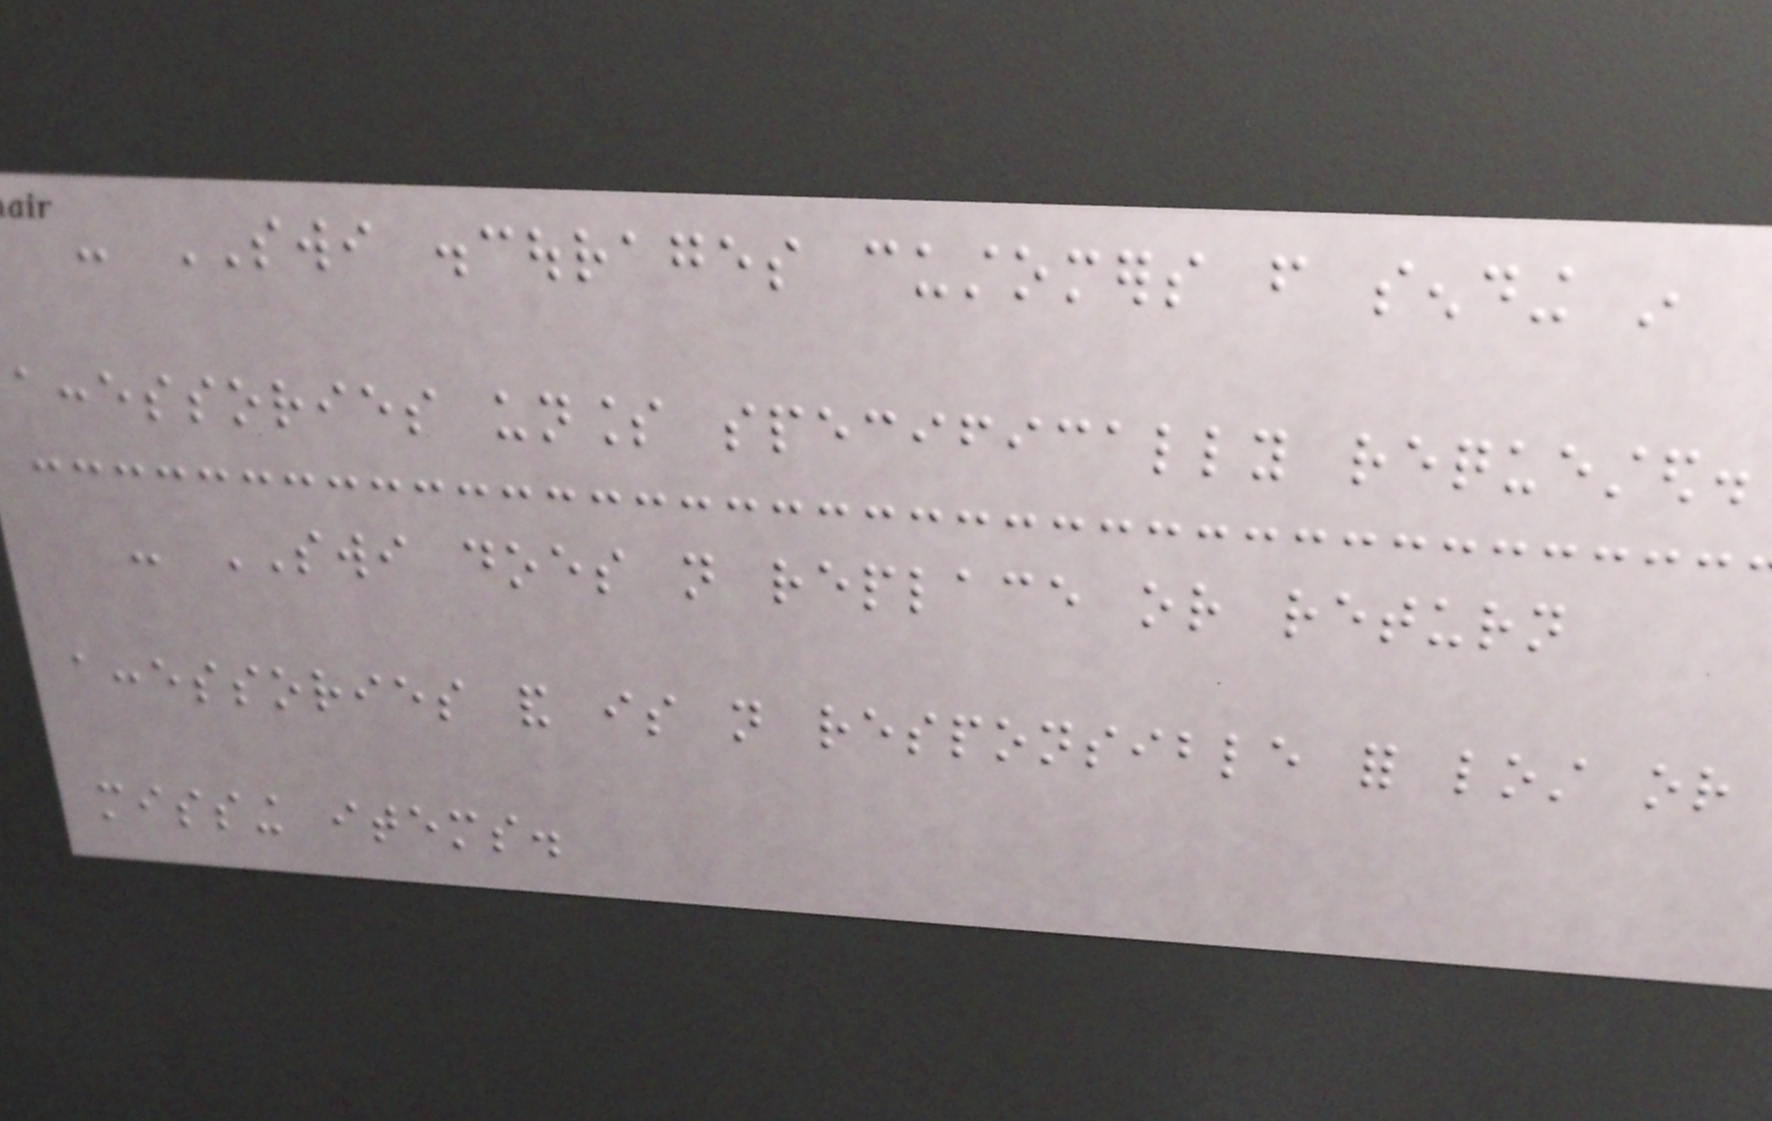- SWI discourages customers from sending in
accessories unless specifically requested.
- SWI does not replace or return
accessories and is not responsible for lost or
missing items.
